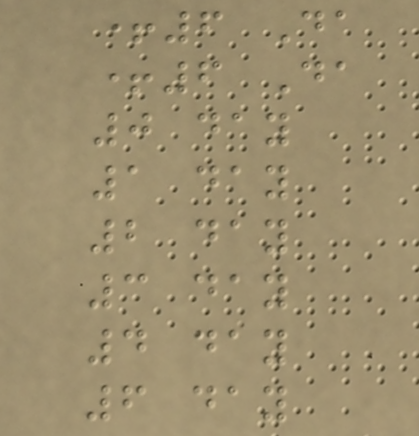+6 Da
+6 Da
0 day
1 day
2 day
3 day
4 day
6 day
